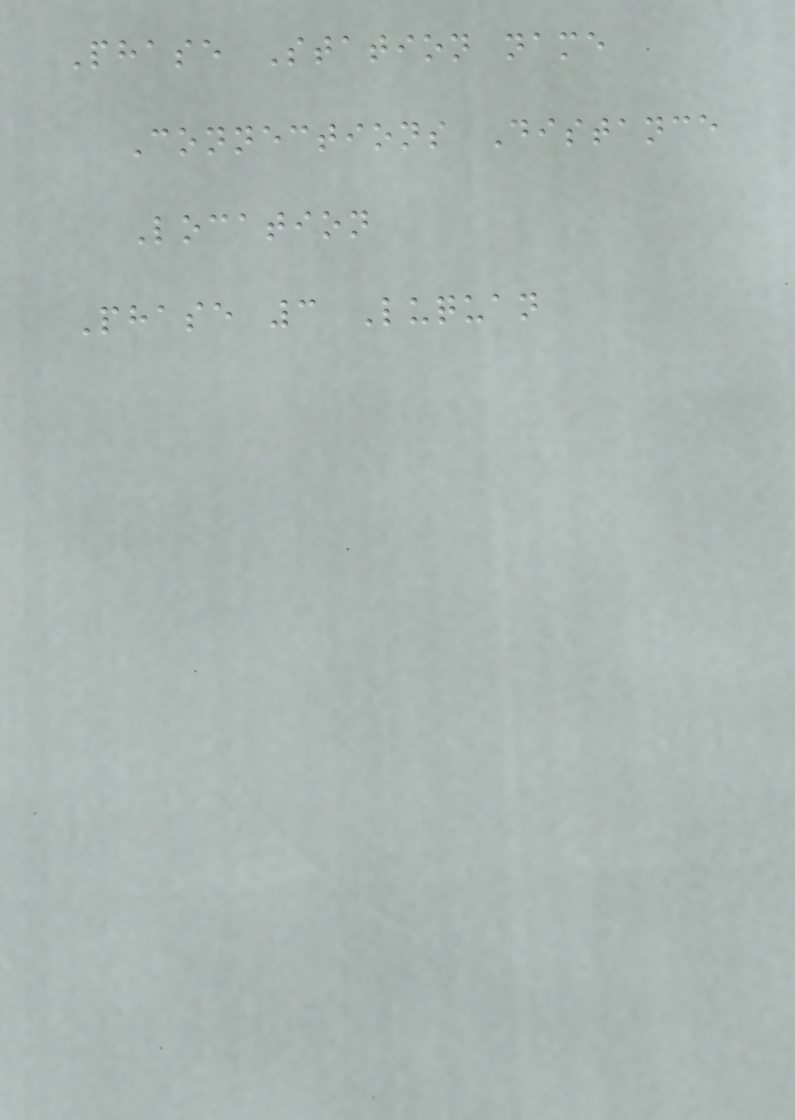Phase Station name
Connections Distance
Location
Phase 3 Luquan
